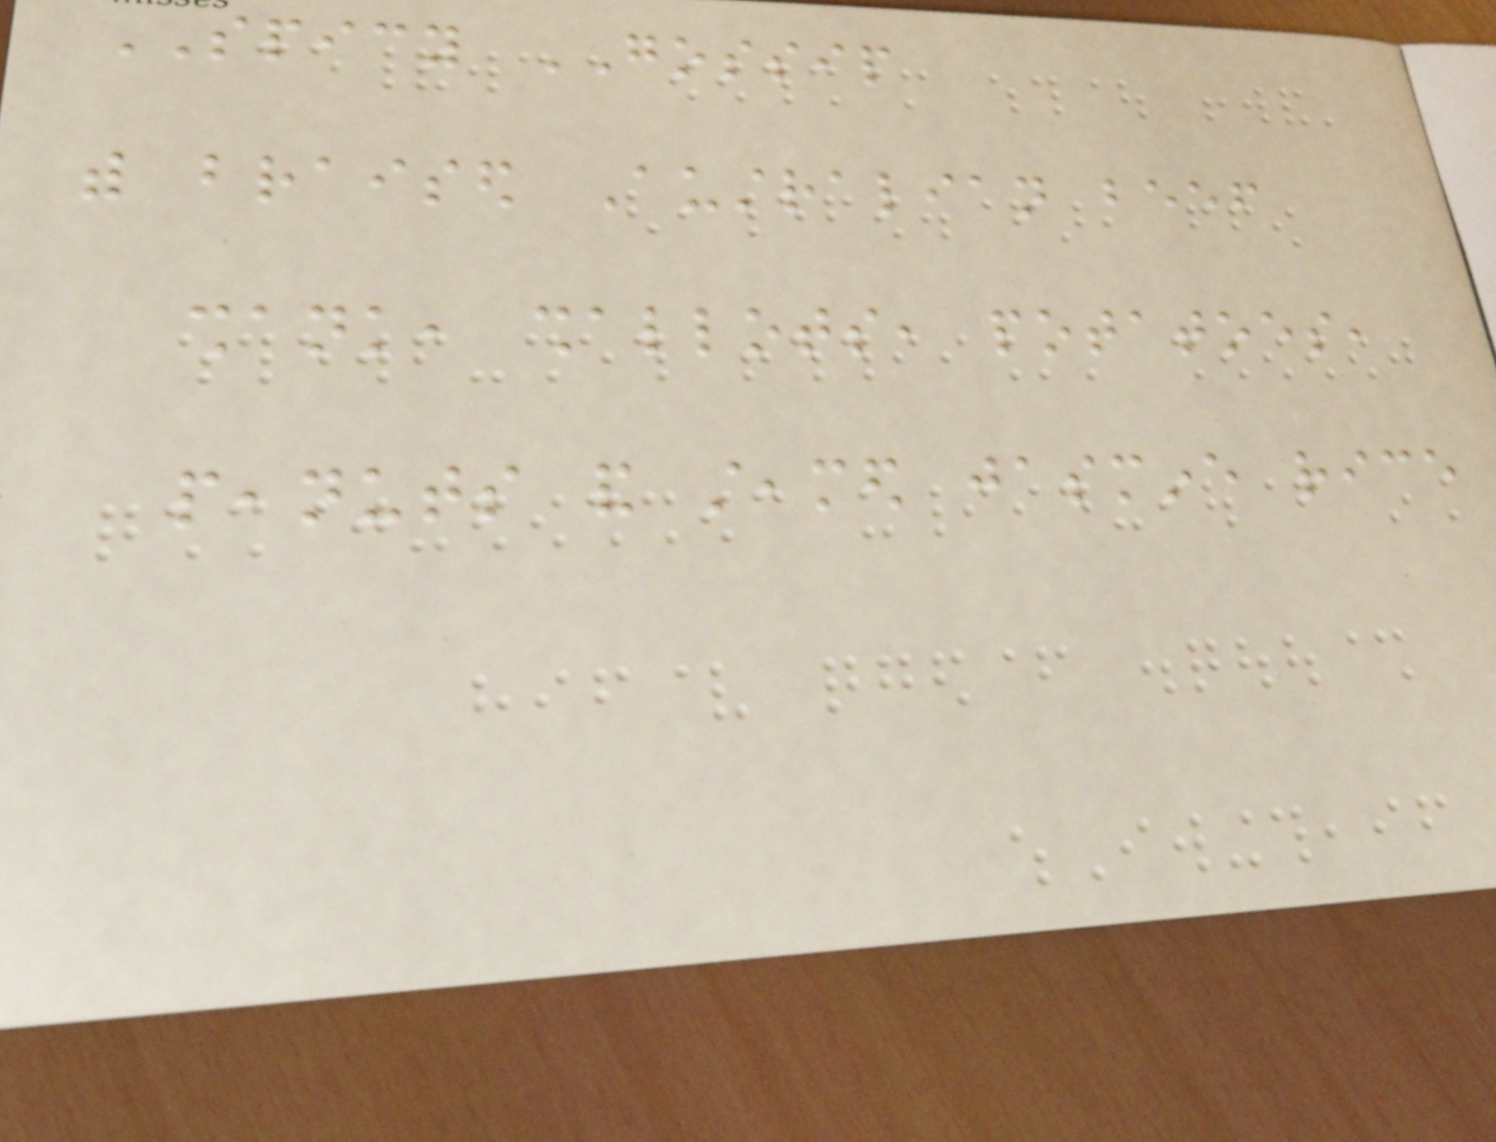SPICY GOSSIP
with braised Australian beef
shank, shallots, potatoes,
peanuts and steamed jasmine rice
